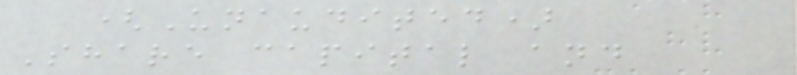(Unaudited)
Share capital and
